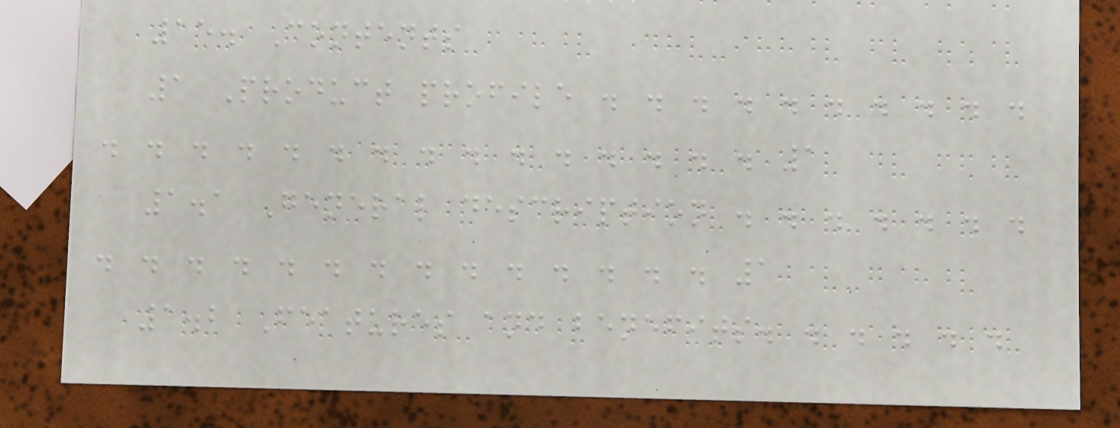15. Contents
1 Product profile . . . . . . . . . .
. . . . . . . . . . . . . . . 1
1.1 General description . . . . . . .
. . . . . . . . . . . . . . 1
1.2 Features and benefits. . . . . .
